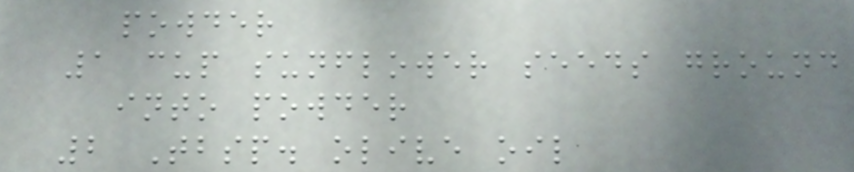powder
1 cup sunflower seeds ground
into powder
2 Tbsp. olive oil
